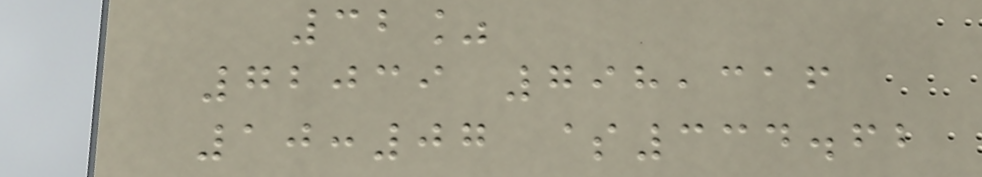32%
72039 798,316
10:07 $334.62
